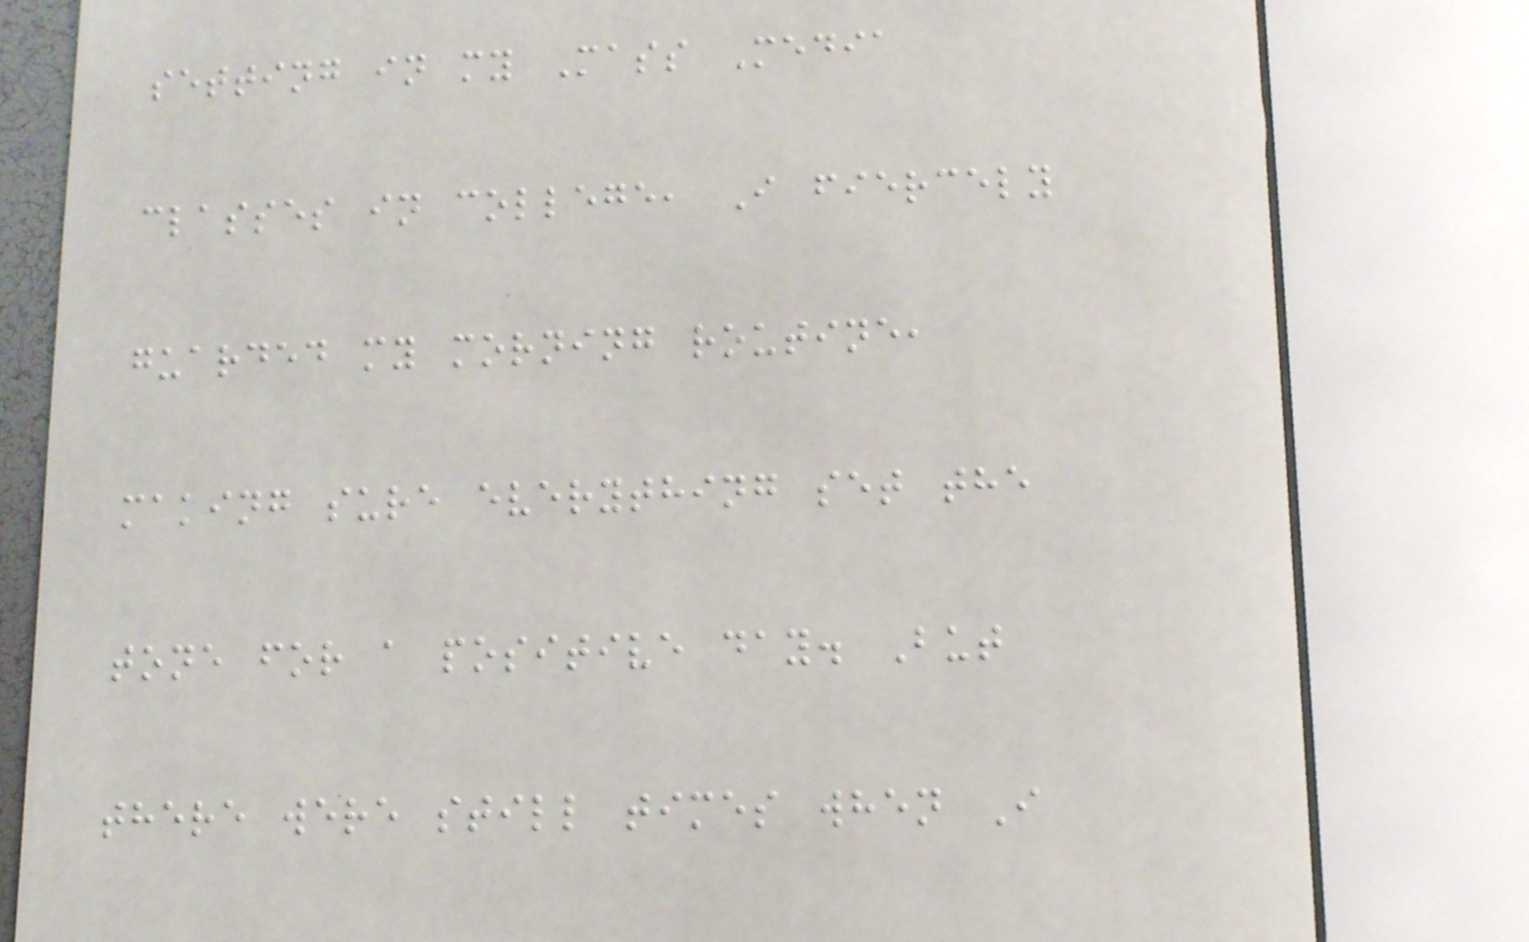setting in my Mass Media
classes in college, I fiercely
guarded my morning routine,
making sure everything set the
tone for a positive day. But
there were still times when I
